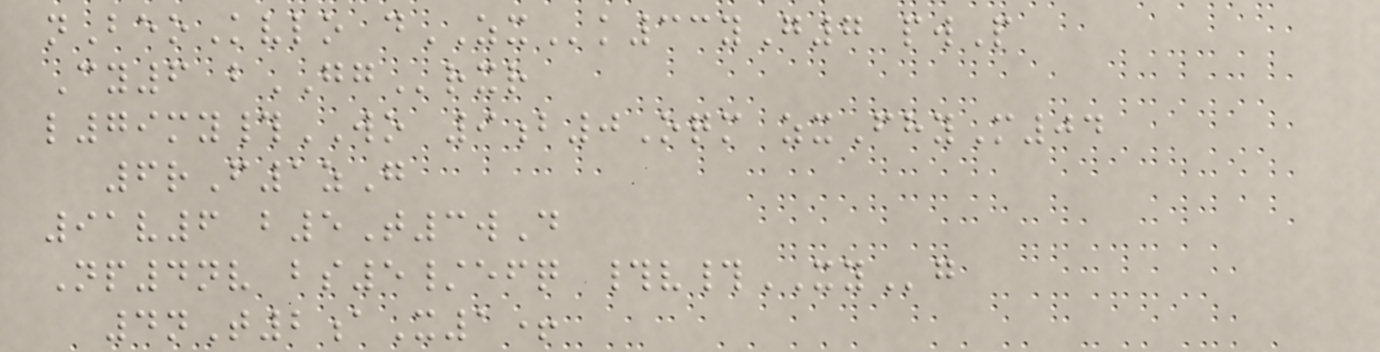nBeoKvlo dZXk33yG7 pwP
Cy6 bGGrxr
l79my#WO 9b0Oqm zxFhyM04
6rF1zG
91v6 b5T3wD
Np4nv bs5/efq #v#XYg
4nT2aX1+
